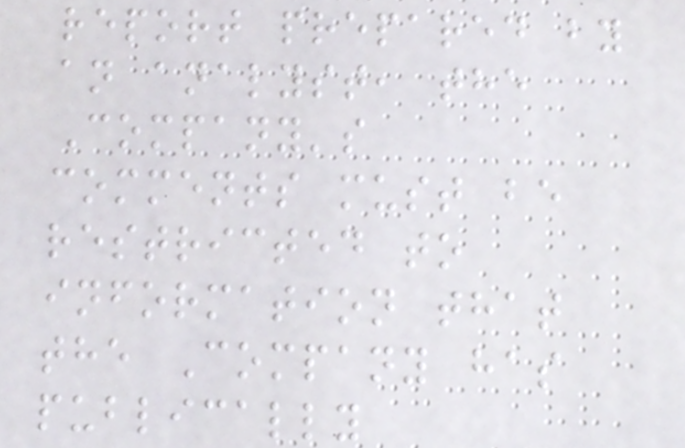report prepared by
an analyst, the
Company's
comments must be
restricted to
information that
the Company has
publically
